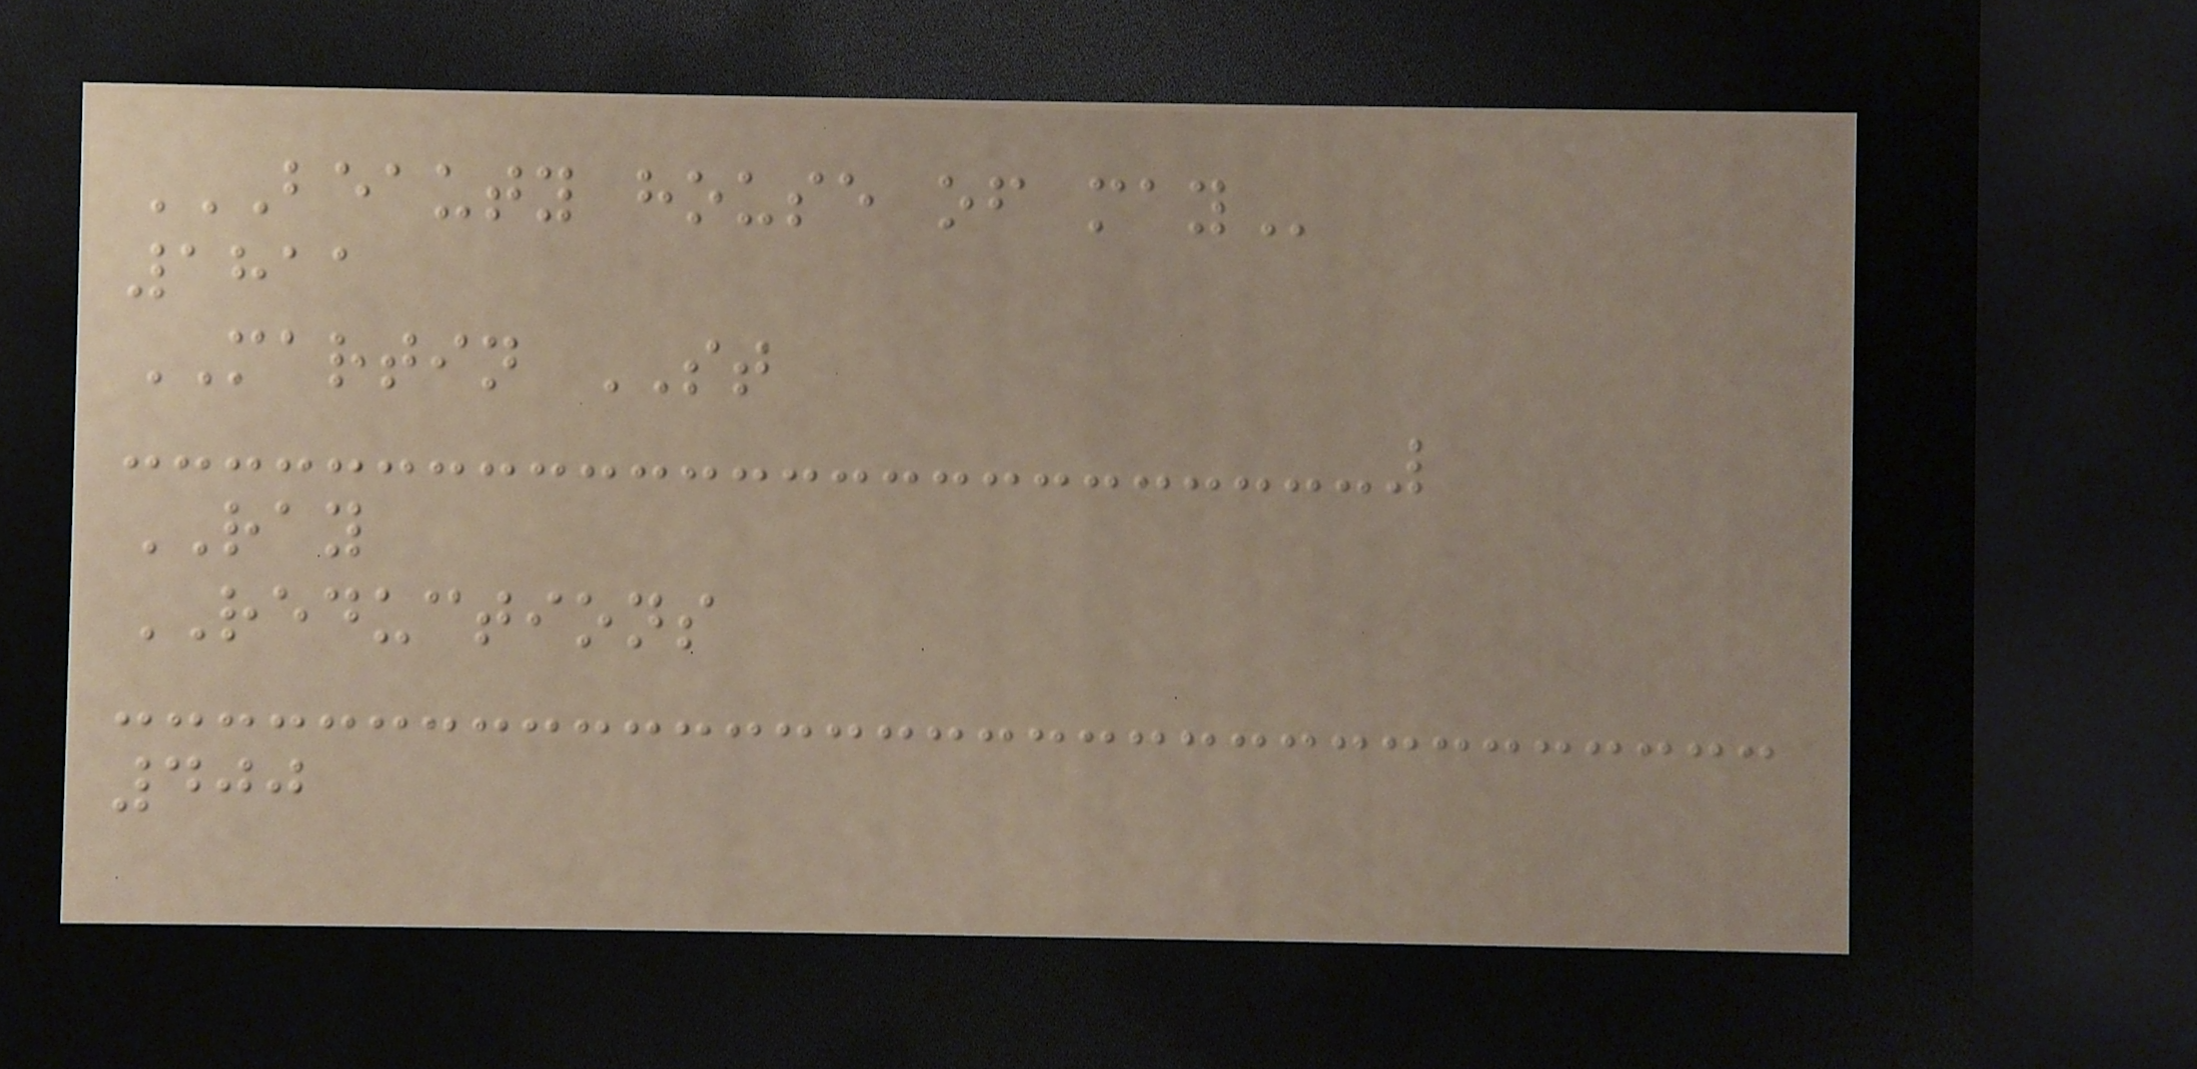BEAUTY HOUSE OF MAY
1811
MARTIN ST
RAY
REDUCTIONS
400
